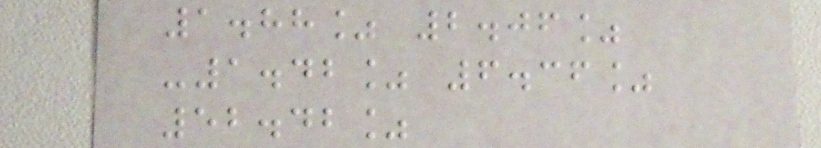1.88% 2.06%
-1.42% 6.36%
52.42%
